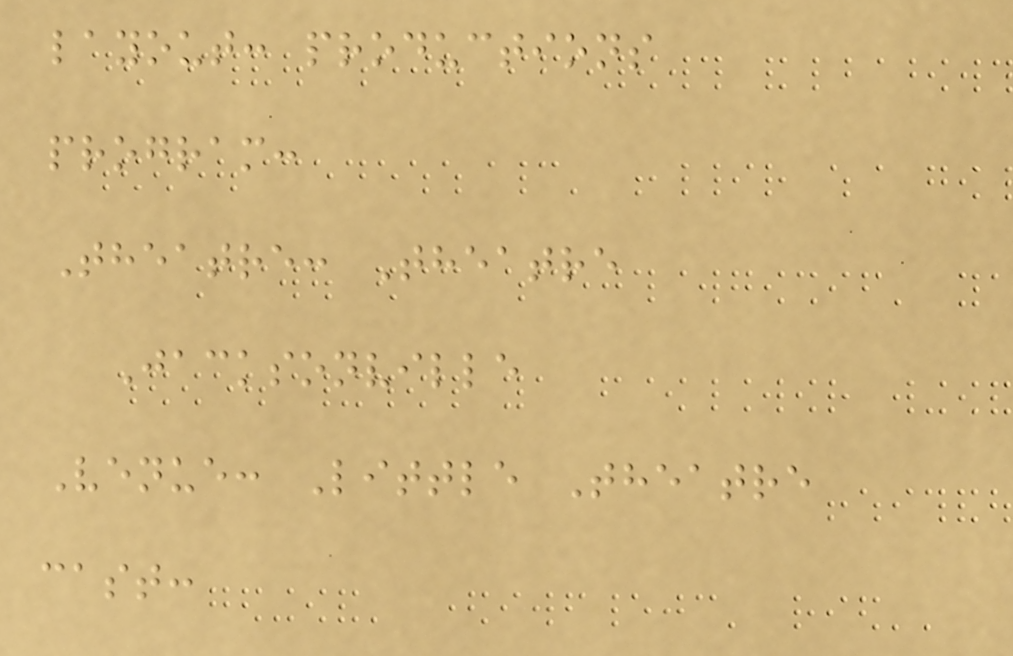layout: productions
program:
Theatre: Theatre
Jacksonville
Venue: Little Theatre
cast:
